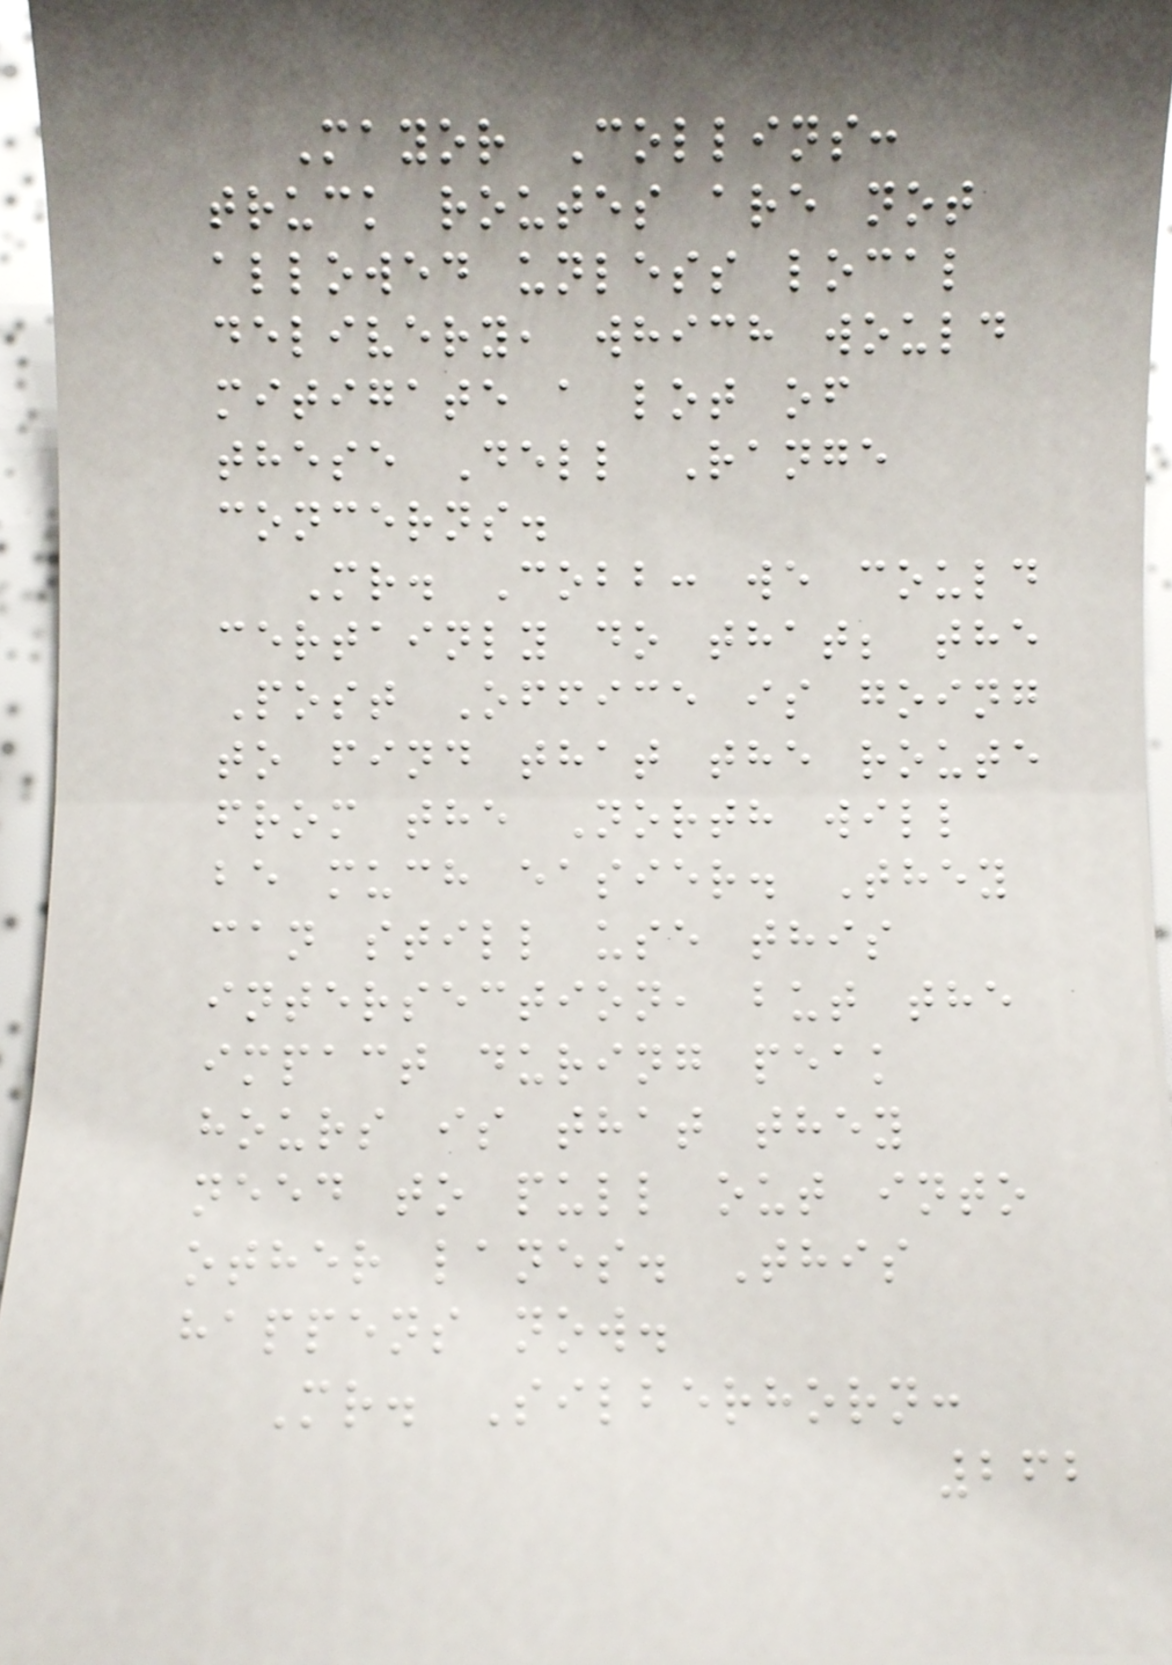Mayor Collins:
truck routes are not
allowed unless local
delivery, which would
mitigate a lot of
these Dell Range
concerns.
Mr. Cobb: we could
certainly do that; the
Post Office is going
to find that the route
from the North will
be much easier. They
can still use this
intersection, but the
impact during peak
hours is that they
need to pull out into
other lanes. This
happens now.
Mr. Silberhorn:
262
